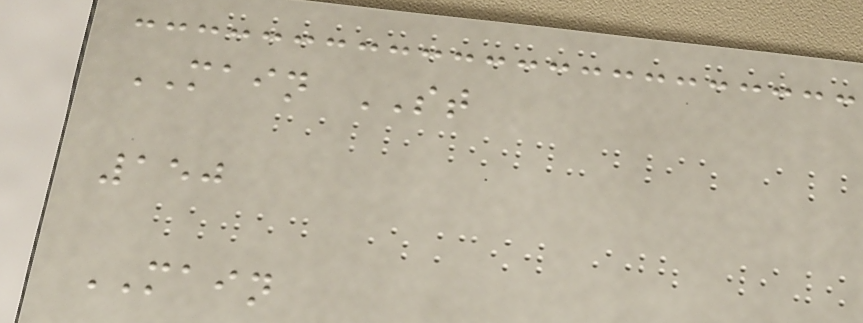MAIN ST
150
MAIN
